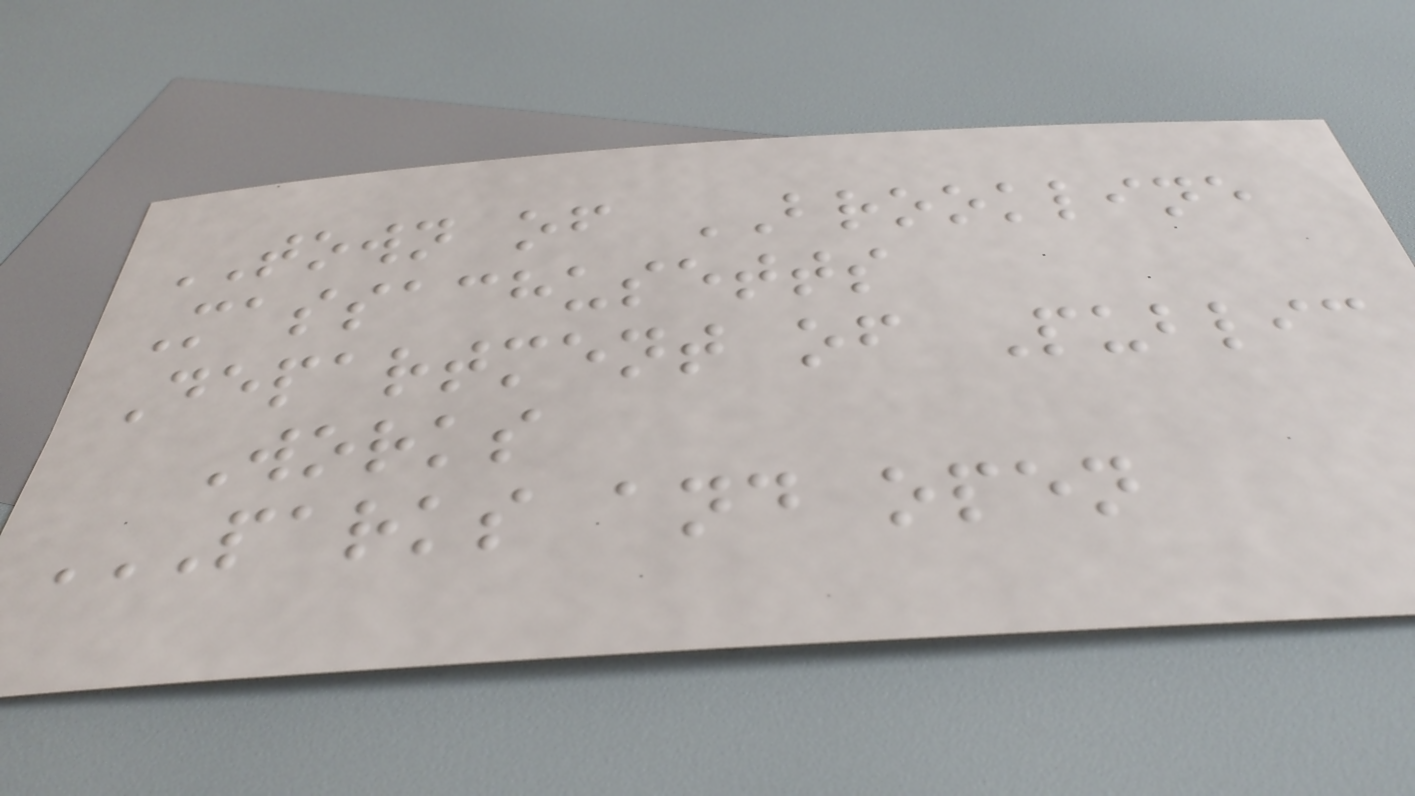TOWN of BROOKLINE
Massachusetts
Department of Public
Works
PARKS AND OPEN
